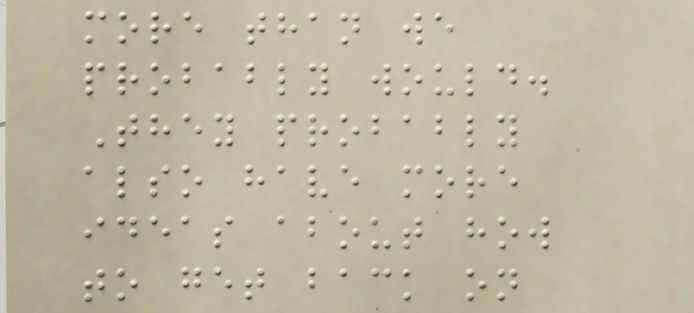more than we
probably would.
They probably
also have more
ideas about how
to get back on
